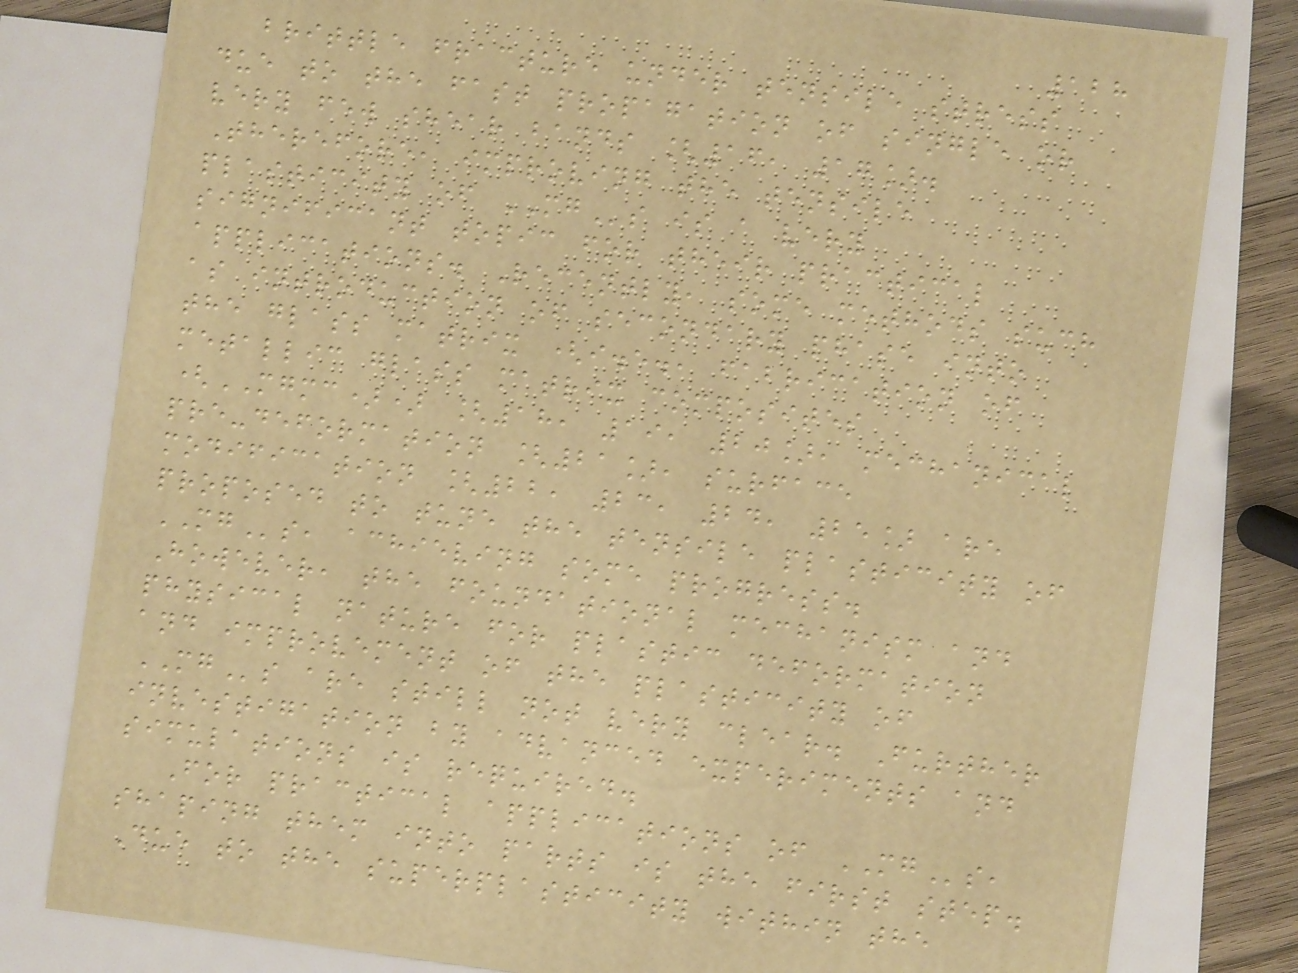128
brittle fracture under tensile stress
due to the fast propagation of single or
very few shear bands [16, 17].
Therefore, improving the tensile
plasticity of MGs is a very
significant topic for their practical
applications. Recently, some methods such
as introduction of secondary phase into
the glass matrix (i.e., fabrication of
metallic glass matrix composites
(MGMC)) [18, 19, 20], mechanical
pre-deformation [21], surface
modification [22, 23, 24, 25] are
proposed to tune the tensile plasticity of
MGs, achieving some progress.
However, the foundational mechanism and
physical nature for plastic deformation
and improvement of the plasticity of
MGs are still not very clear. Further
investigation by advanced experiments and
simulations is required.
For practical applications of MGs,
shaping them into parts is the first step.
Due to the superplasticity within the
